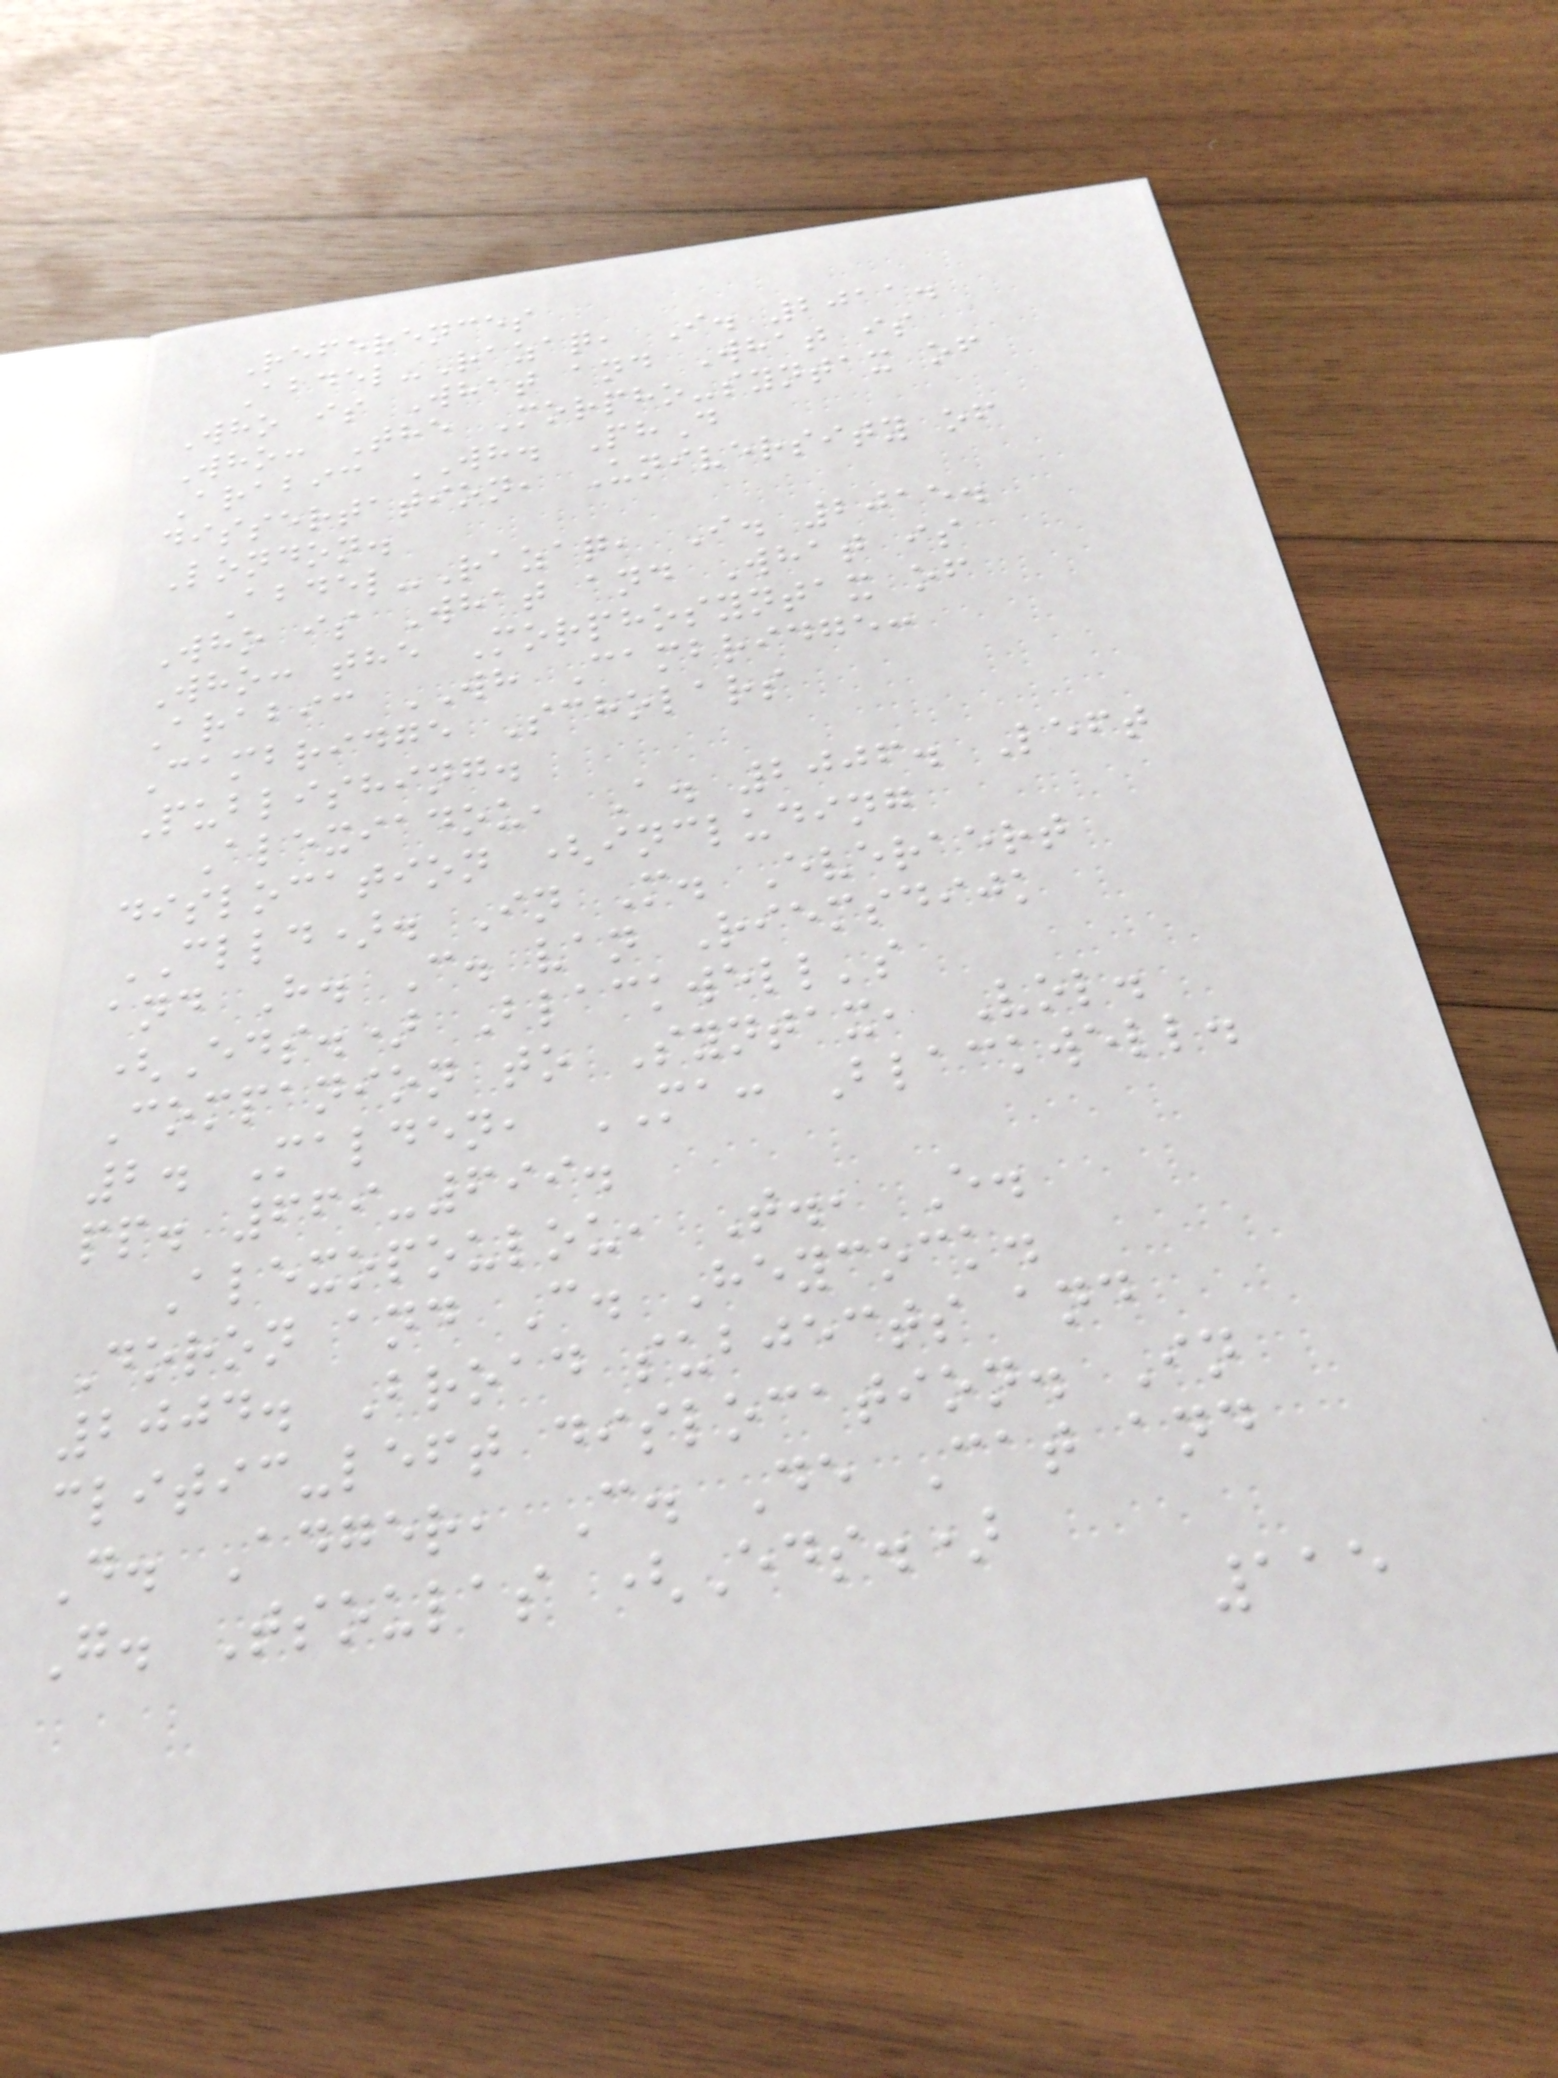References
Abdel-Razaq, I. 2011.
Who is What and What is
Who: The Morpho-syntax of
Arabic WH. PhD
dissertation, University of
London.
Abdel-Razaq, I. 2015.
Who is What and What is
Who: the Morphosyntax of
Arabic WH Cambridge:
Cambridge Scholars
Publishing.
Alexiadou, A. 2006. Left
dislocation (including
CLLD). In M. Everaert
and H. C. van Riemsdijk
(Eds.) Blackwell's
Companion to Syntax, Vol.
2. Malden, MA: Blackwell.
pp. 669-699.
Alexopoulou, T., E.
Doron and C. Heycock.
2004. Broad subjects and
clitic-left dislocation. In
D. Adger, C. De Cat and
G. Tsoulas (Eds.)
115
